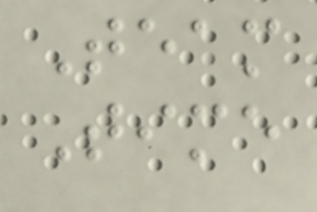Team
Time
